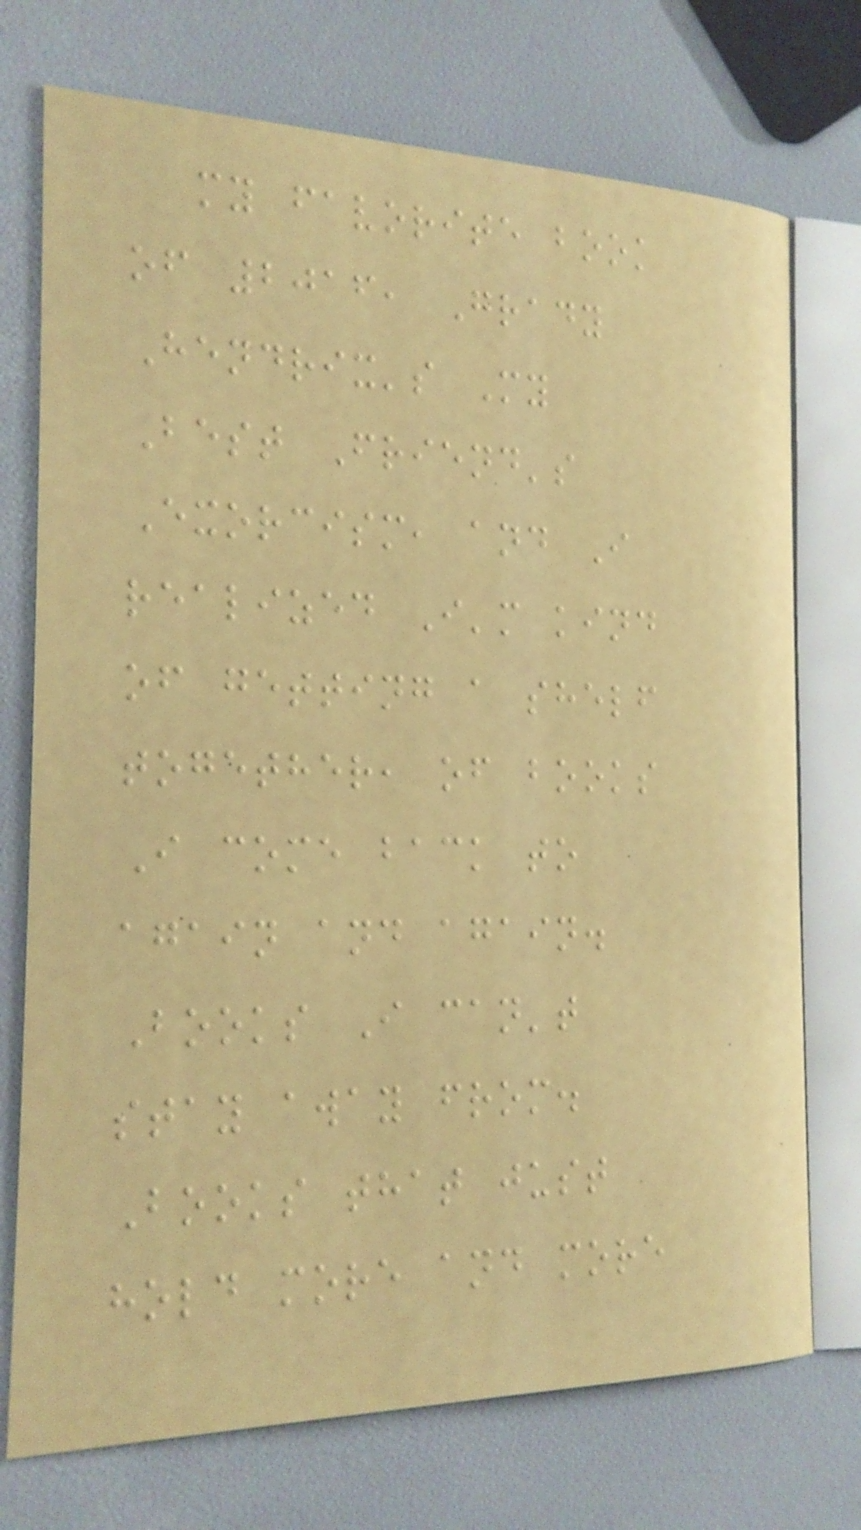my favorite book
of 2016, Grady
Hendrix's My
Best Friend's
Exorcism, and I
realized I'm kind
of getting a shelf
together, of books
I come back to
again and again.
Books I can't
stay away from.
Books that just
hold more and more
